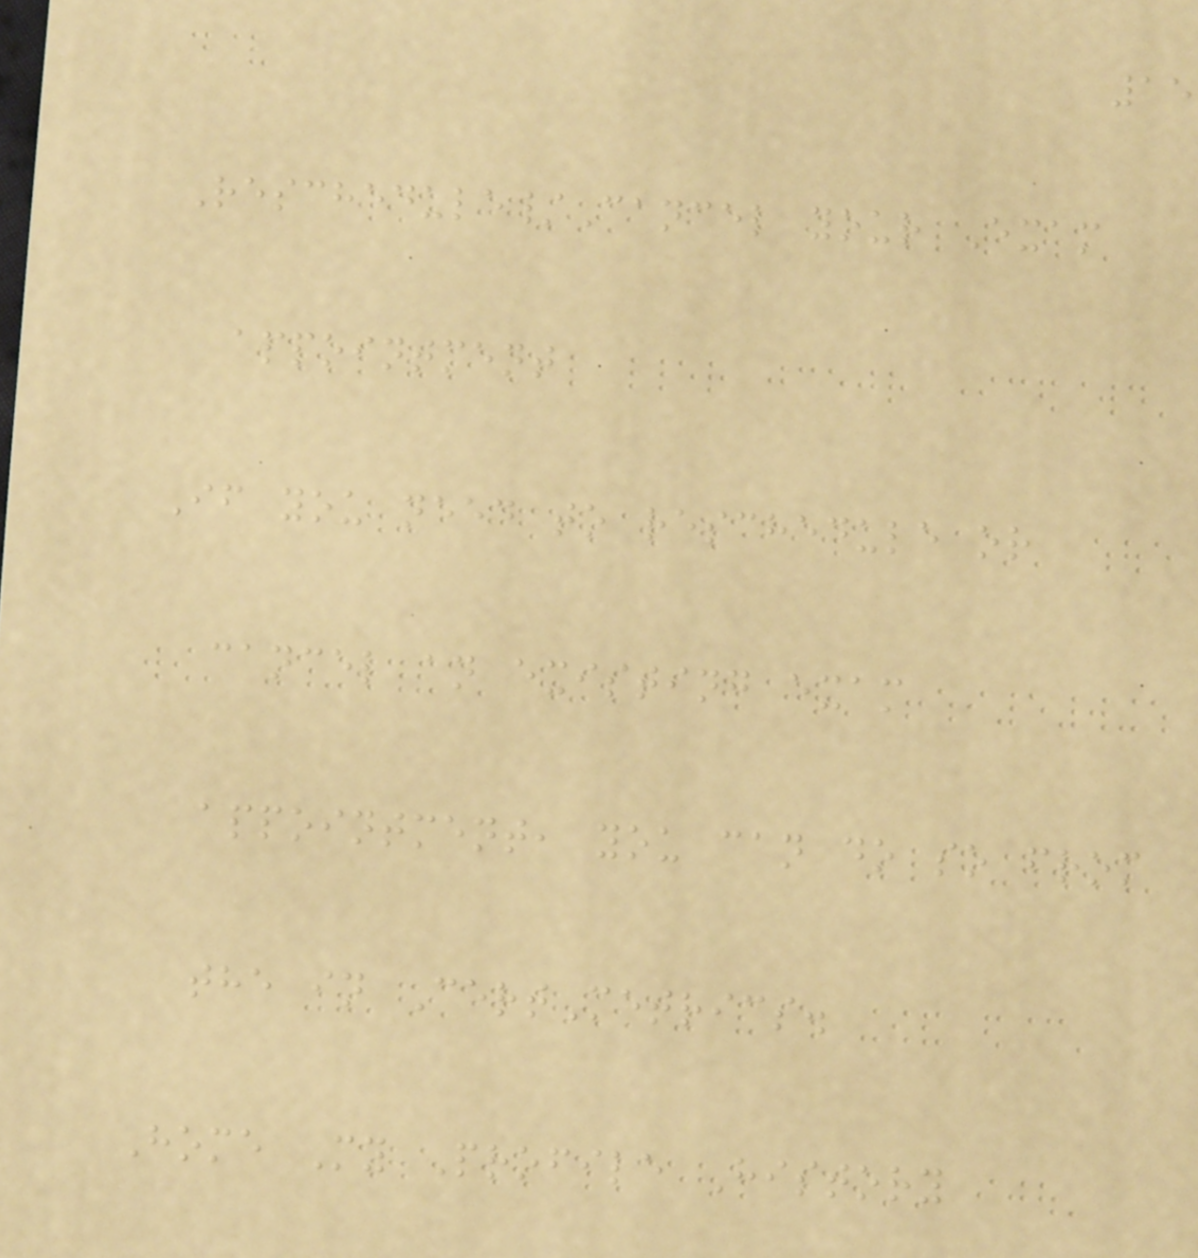15
Reschedule/Cancel your Exam
appointment
If you need to reschedule or
cancel an existing exam
appointment, you can do so from
the in CertMetrics.
Home My Profile History
